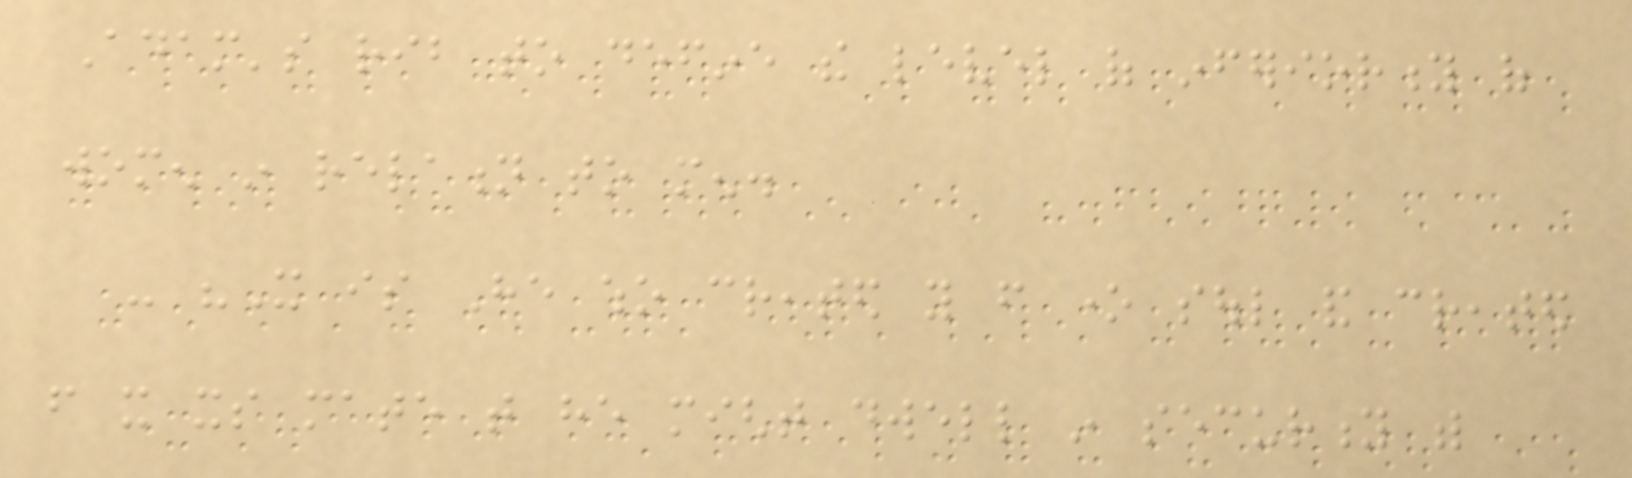Adam's rib to define the level of inferiority of
women in relation to men.
- "It is He who created you from one soul and created
from it its mate that he might dwell in security with
